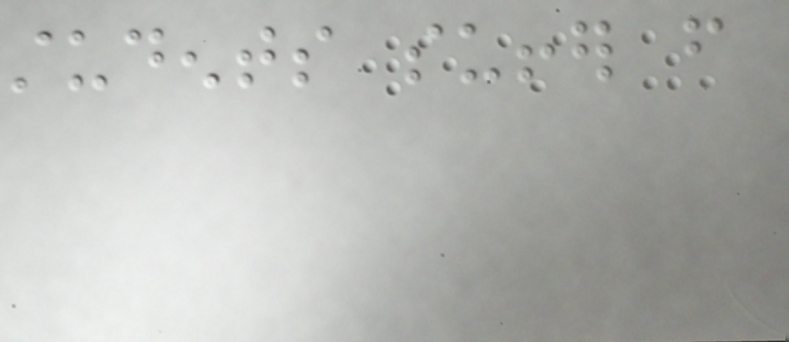students suffer from
